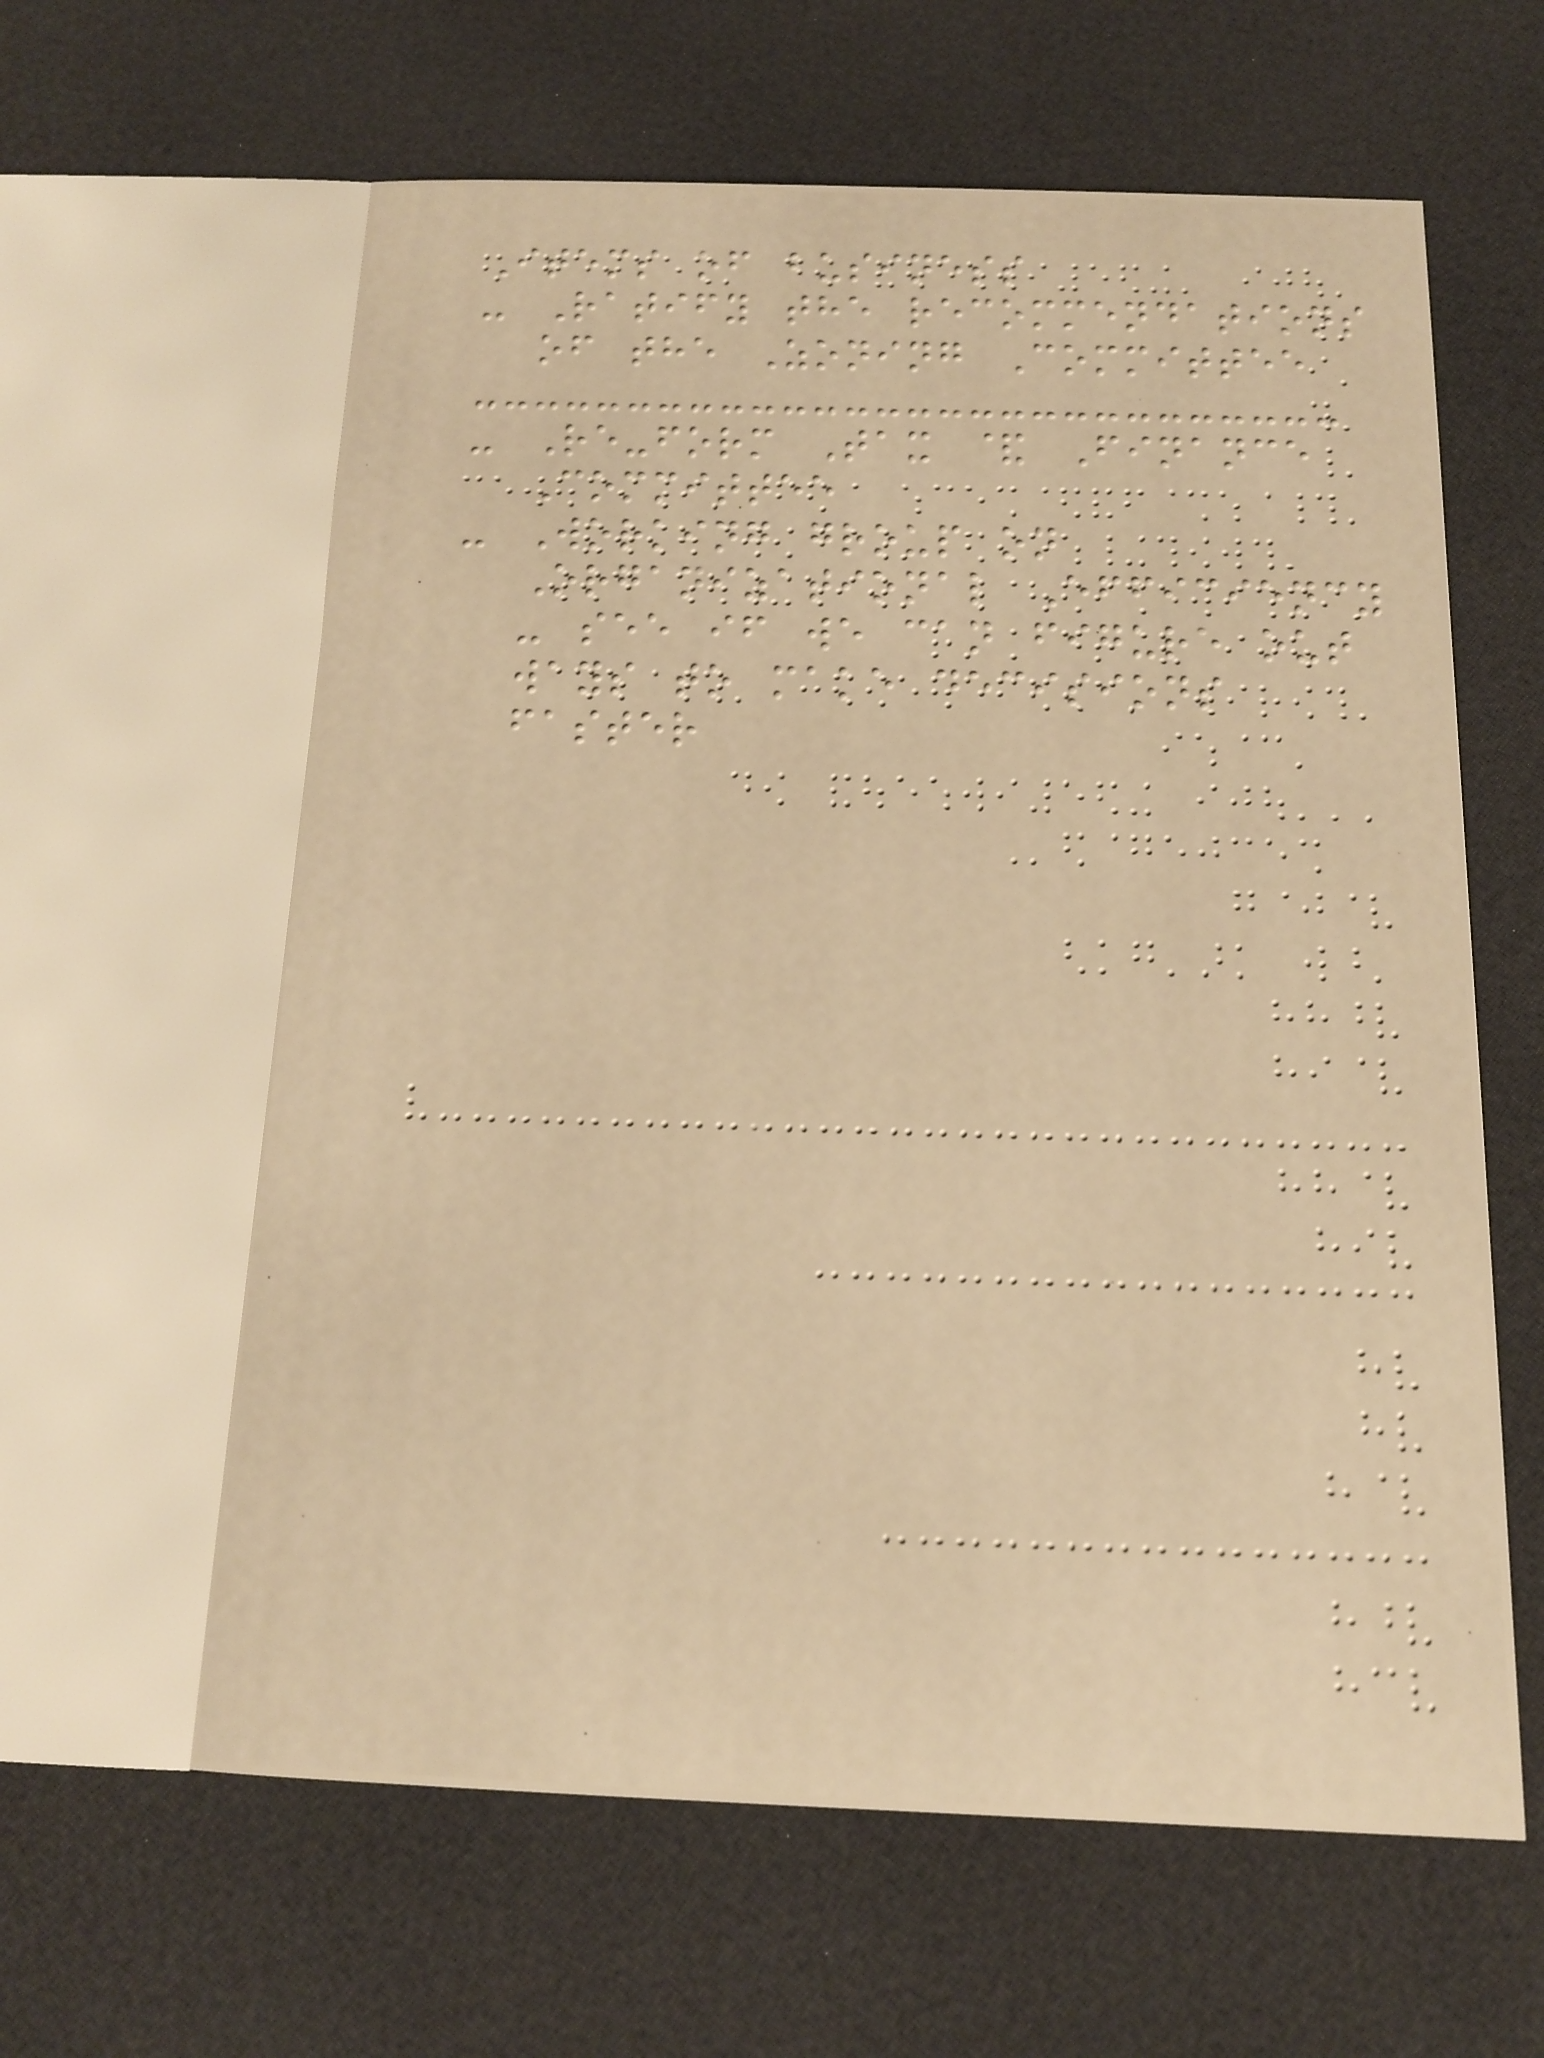Items of business
- Ratify the recommendations
of the Zoning Committee
- Re-form Tax & Finance
Committee
- Working group on
Organizational Efficiency
- see if we can figure out
ways to make decisions
faster
